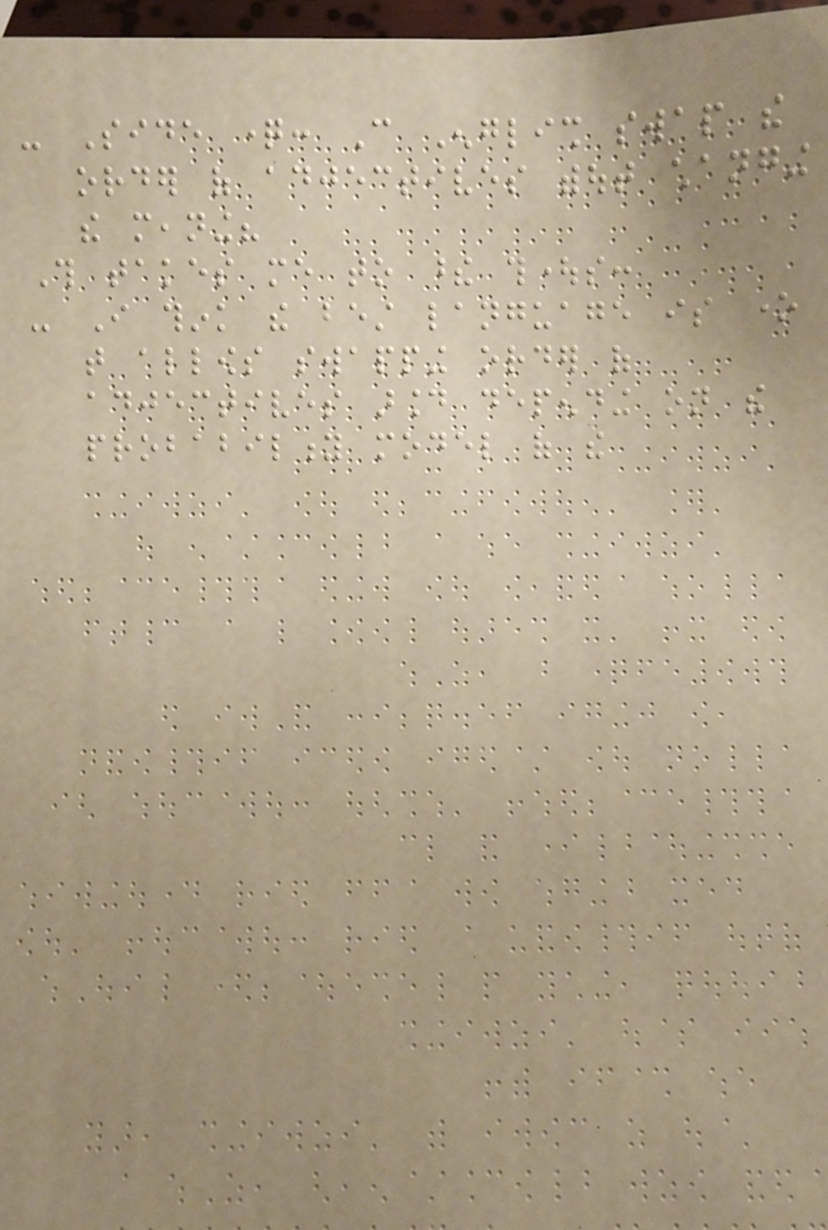- Side question: Can English swap the
order of adjectives without changing
the meaning?
This takes me to these thoughts:
- I think the best language is one
that allows swapping order of
adjectives around depending on the
probability model of the
